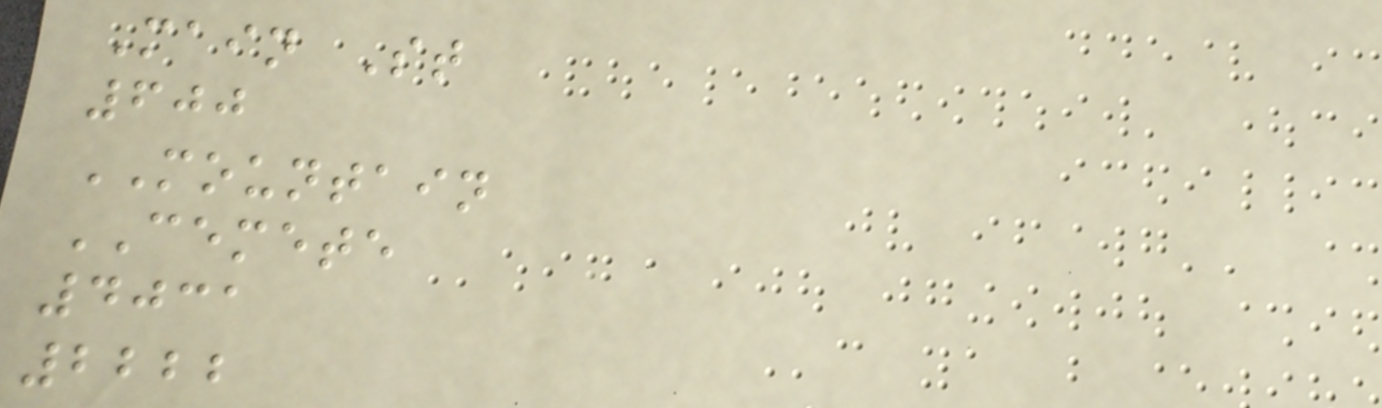Main St
600
MOUNTAIN
CEMETE
4031
2222
